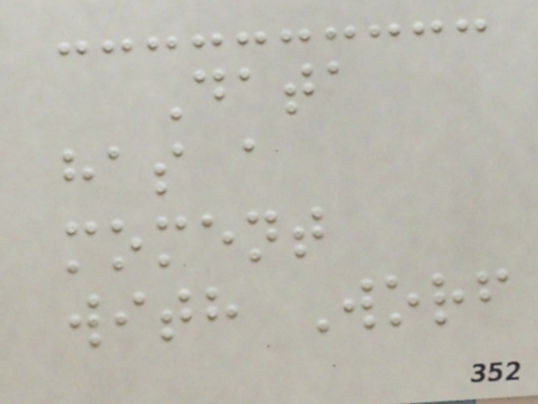Data
has a
moment
with Worf
